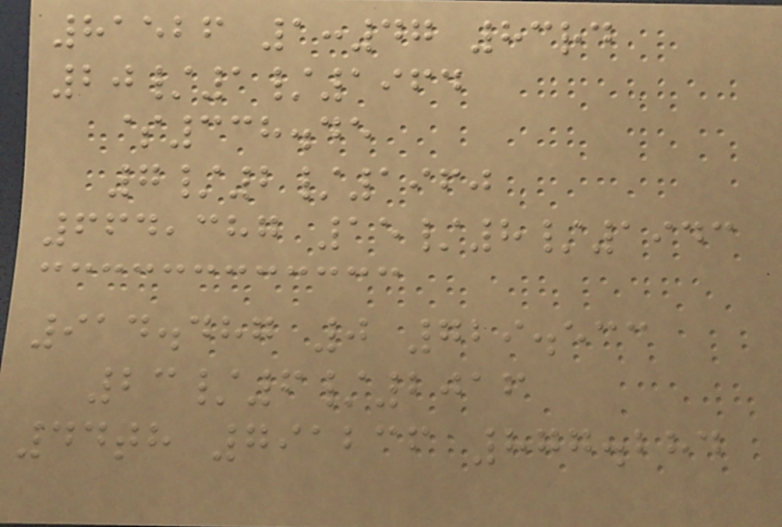81526 1:47 83rd
20/1/1964
$338.45
7/2/1960
664,387 15/8/1943
914.487 0 729.533
23/6/2016
44th 791236 877.284
